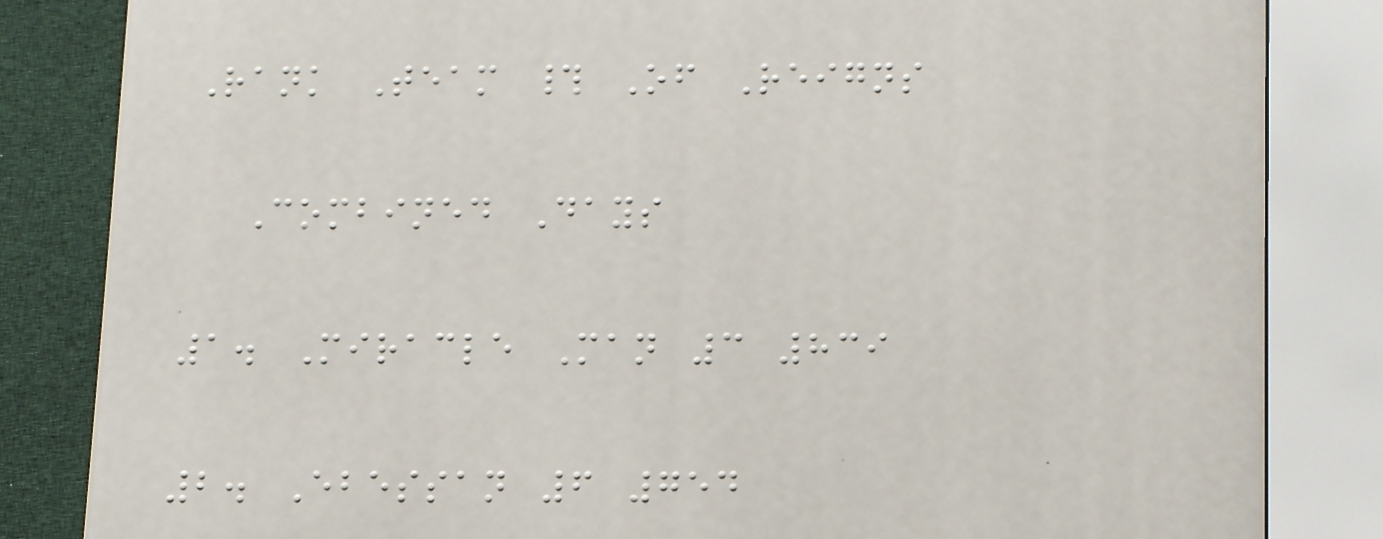Rank Team # Of Reigns
Combined Days
1. Miracle Man 3 839
2. Ebessan 6 754
